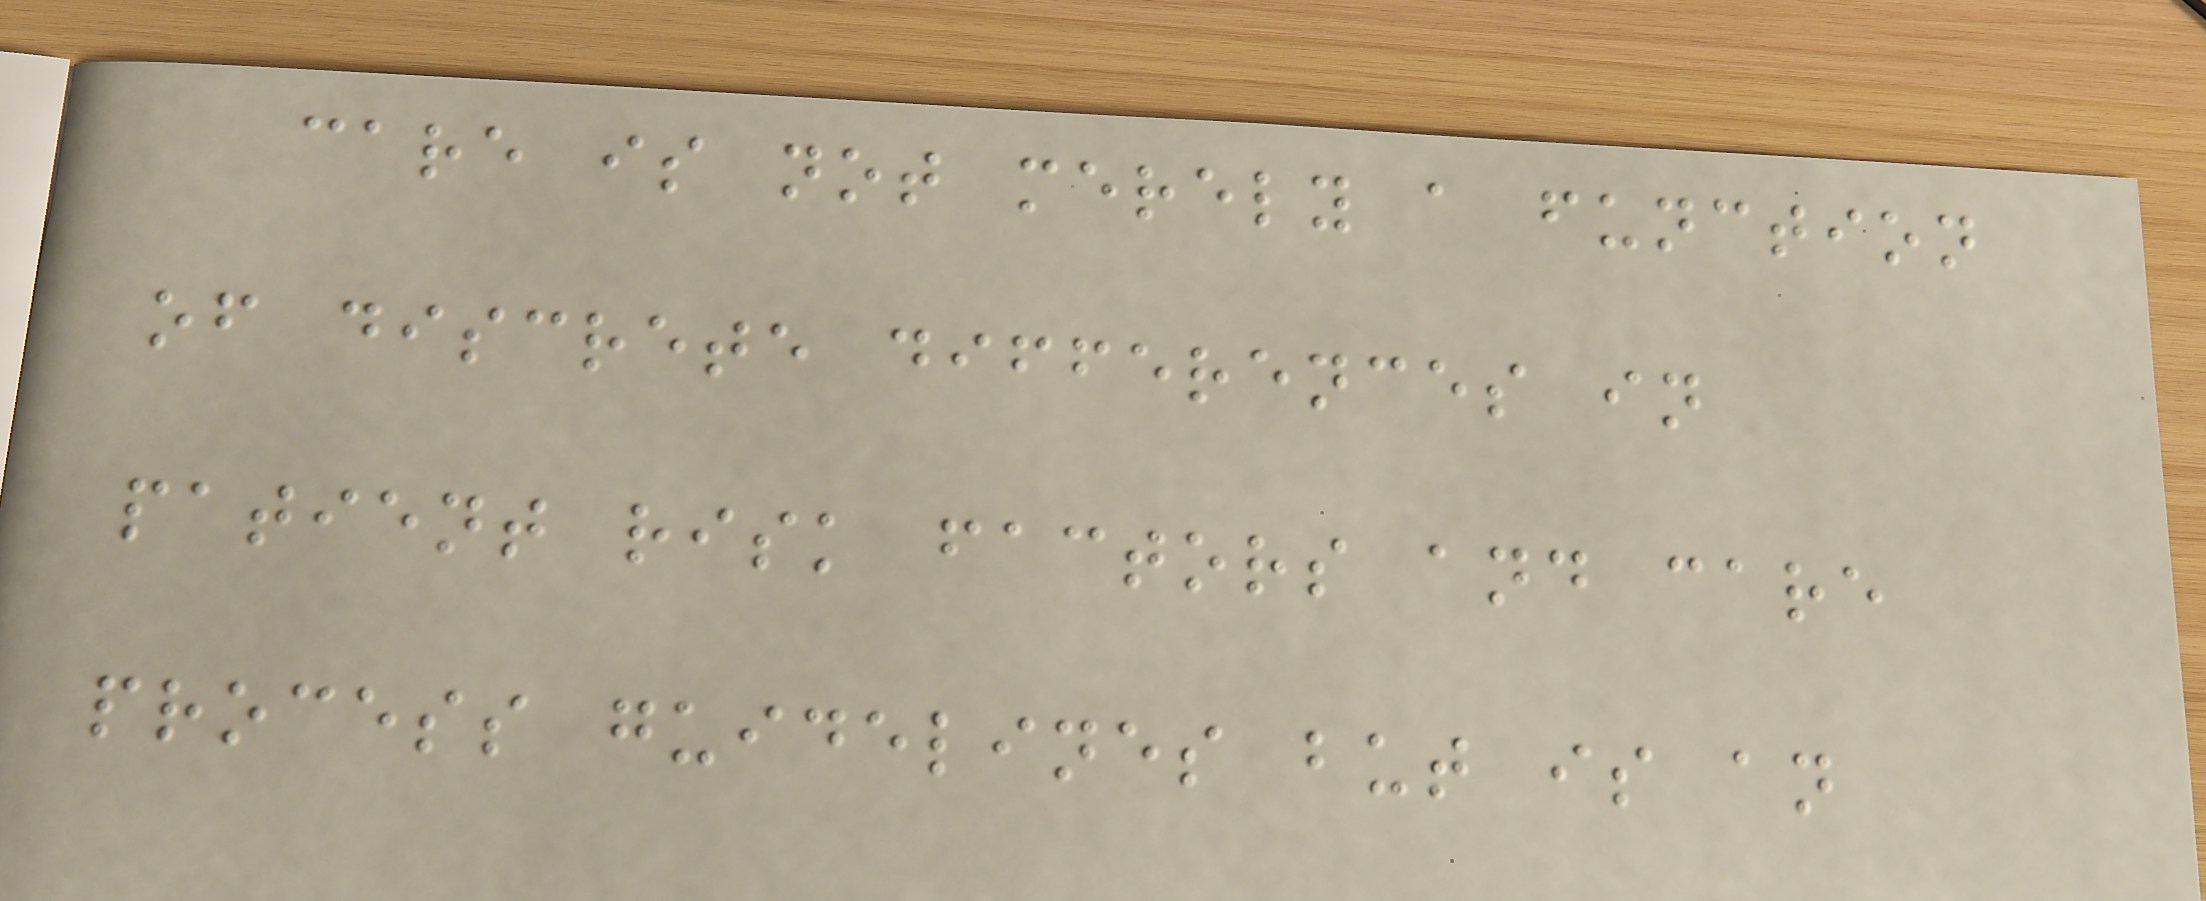care is not merely a function
of discrete differences in
patient risk factors and care
process guidelines but is an
